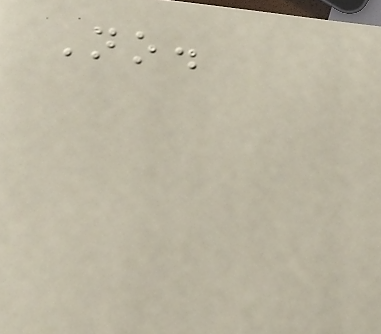No.
